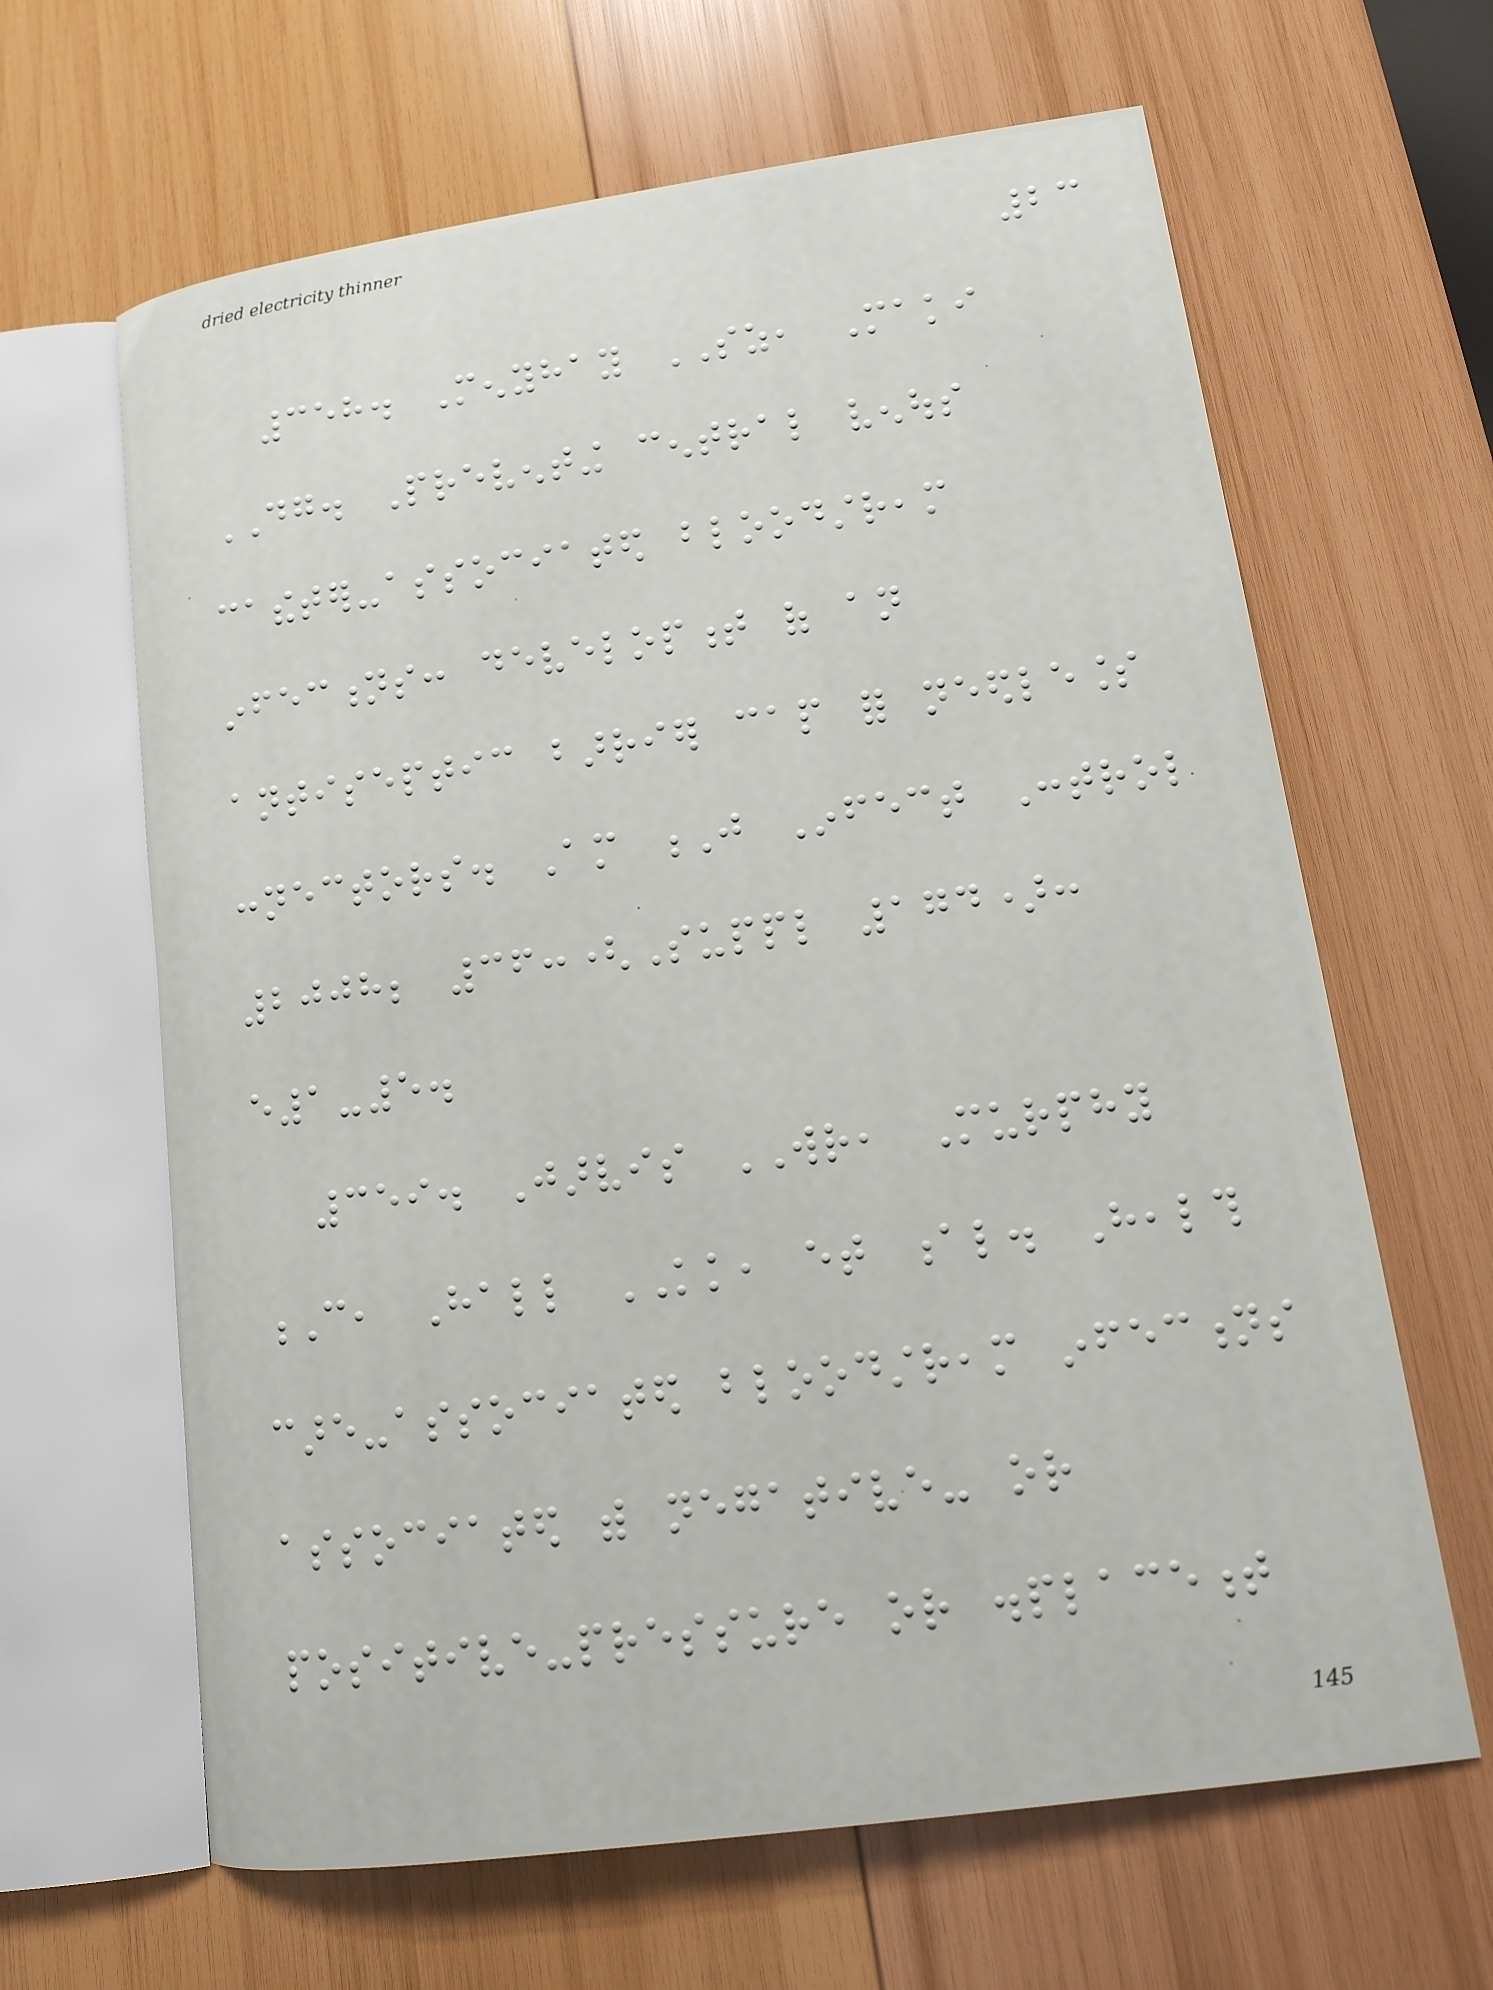23
358. Menyhay SZ, Maki
DG. Preventing central venous
catheter-associated bloodstream
infections: development of an
antiseptic barrier cap for needleless
connectors. Am J Infect Control
2008; 36:(Suppl 174):
e1-5.
359. Jarvis WR, Murphy
C, Hall KK, et al. Health
care-associated bloodstream infections
associated with negative- or
positive-pressure or displacement
